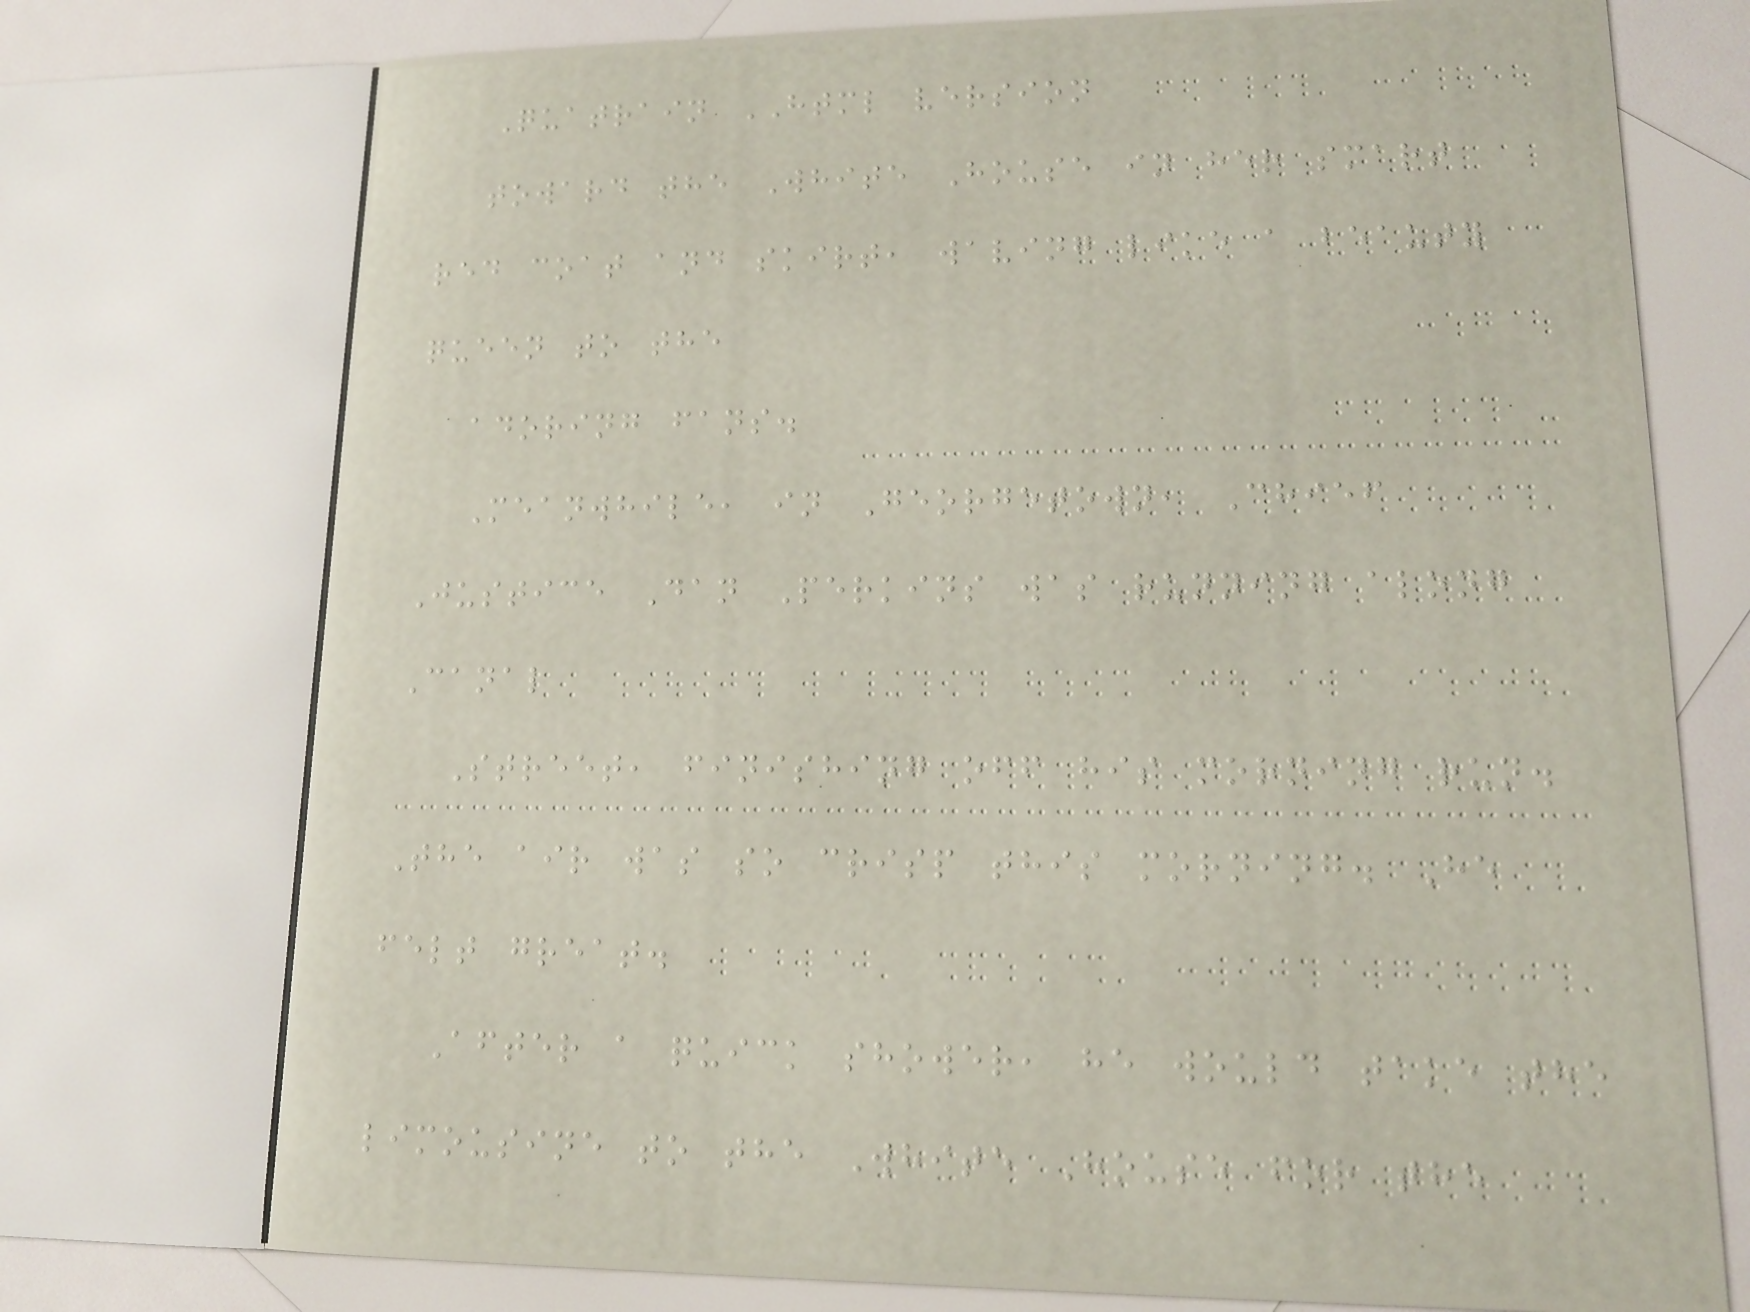Quatrain HTML version
toward the White House in her smart
red coat and skirt, waving like a beauty
queen to the
adoring fans.
Meanwhile, in Georgetown, Chief
Justice Dan Perkins was running along
Canal
Street, finishing off his morning run.
The air was so crisp this morning. He
felt great.
After a quick shower, he would take the
limousine to the White House for the
